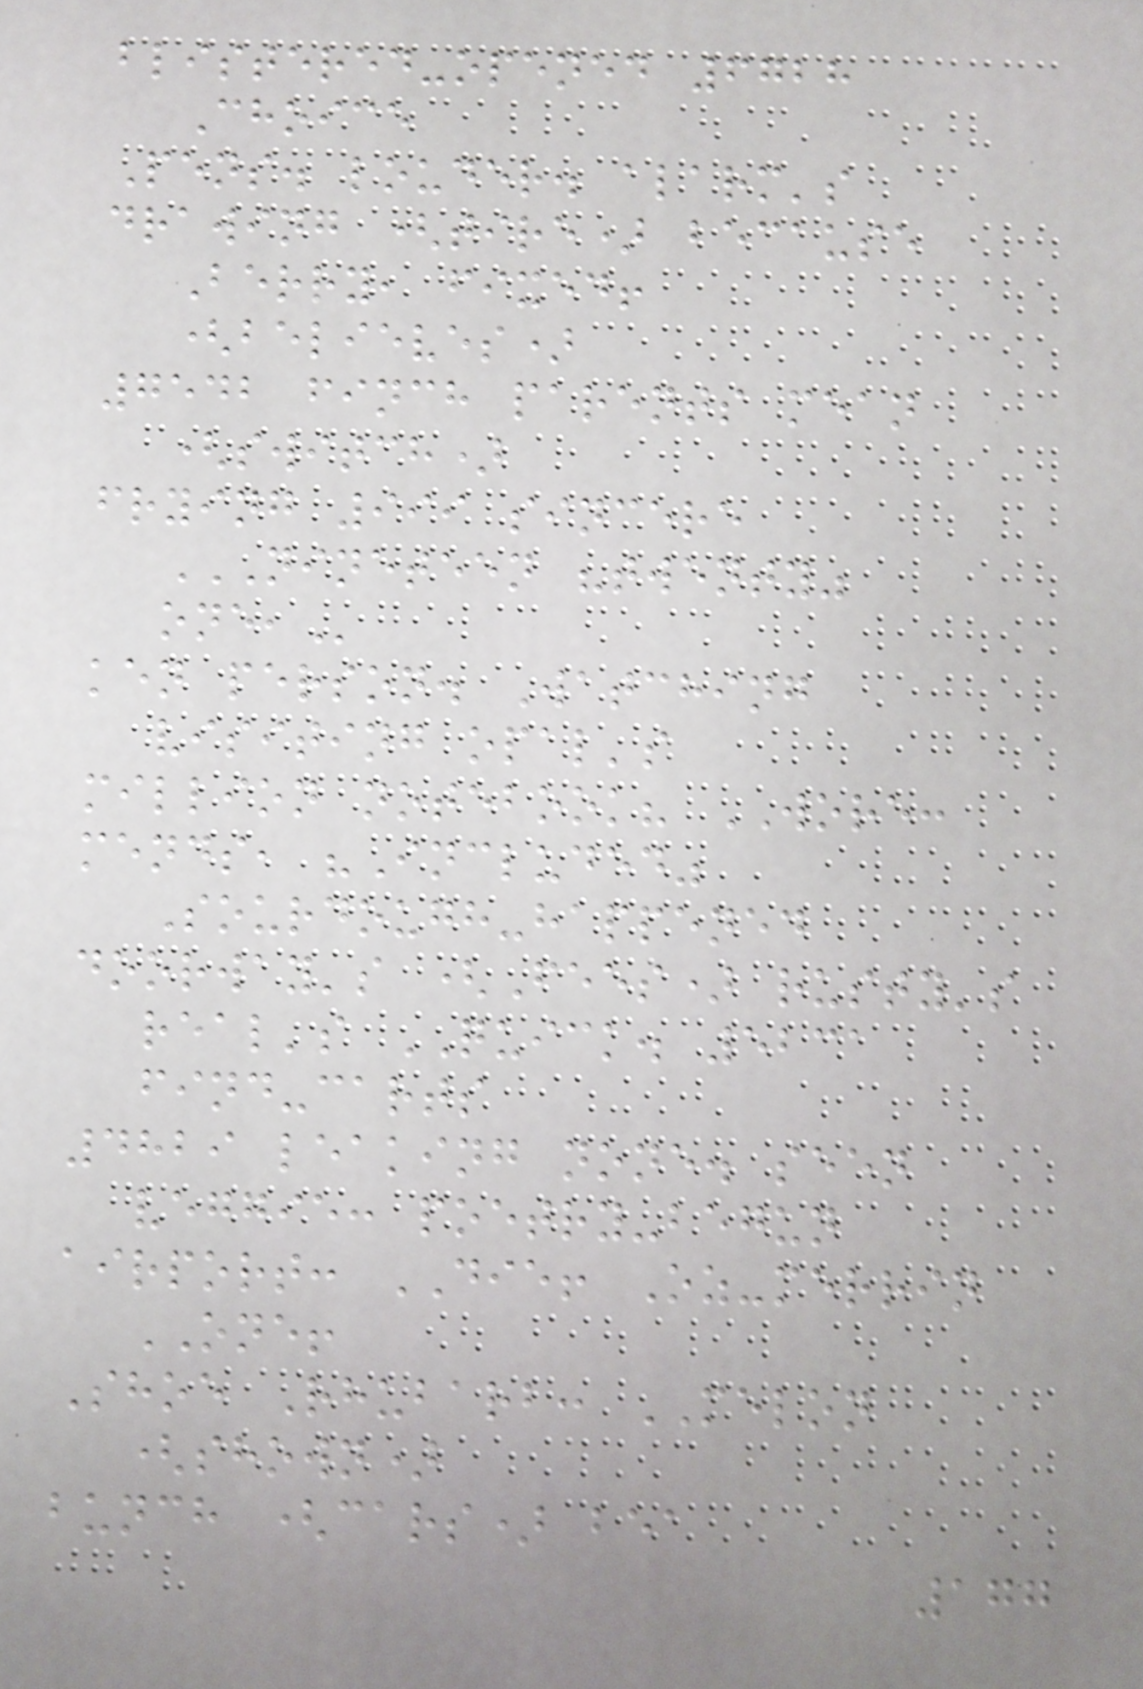blistered-opened 6728
Choice
Pens. louder. alarm's
drawing (tire) because
Berry, fixed!
(believes)
7542 finch parents mean
(switch)
frying 999 sincere
NINETEEN "TWENTY"
ONE,
ken person. Watching
visiting opal's
million notebook? WORE:
mends, "Included"
Sourdough-happened
doorway's (Fees) rusty's
real's QUICK. 5231
find-carts
4829 leaking none. seen
veggie: poetry-begun
airport: DIE! Oz-merrin
ONE!
Shoe Rhubarb: MELON
(shown)
bunch (cars) bea
177
